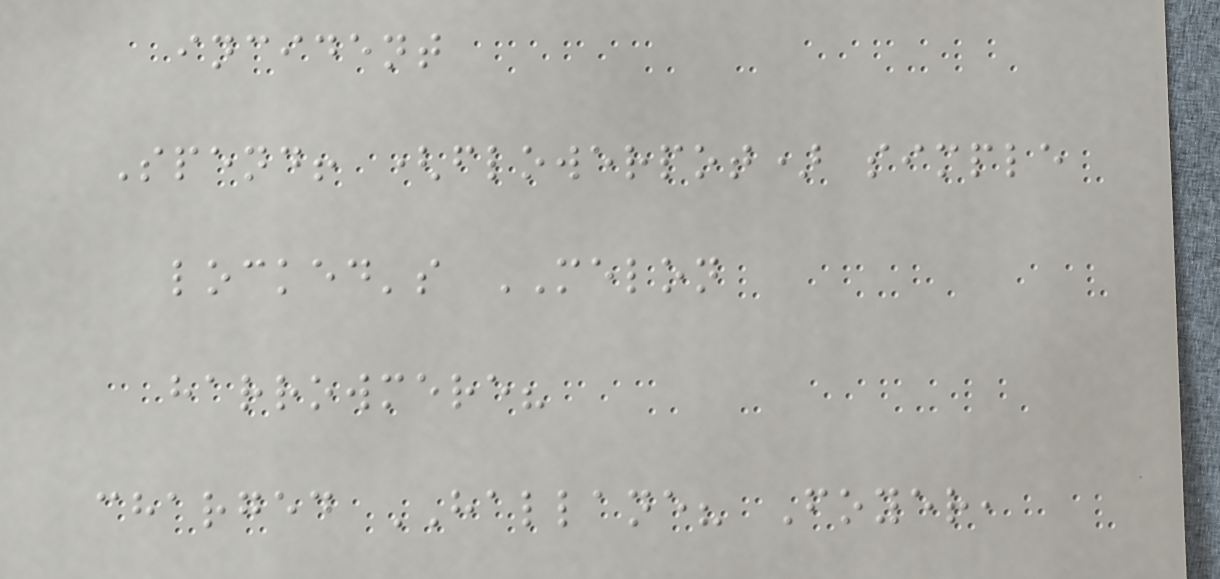incident
Spend! (flowerpot) simple
locked's MELON
harrowmere?
charged HALLANE? Foyer,
